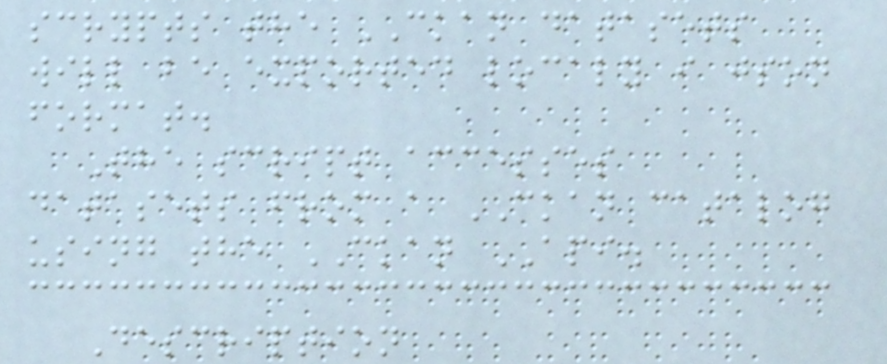scrypts the CKAN datasets
will be exported localy i json
format.
The script accesses
datasets from a CKAN catalog
using the CKAN API.
Description
